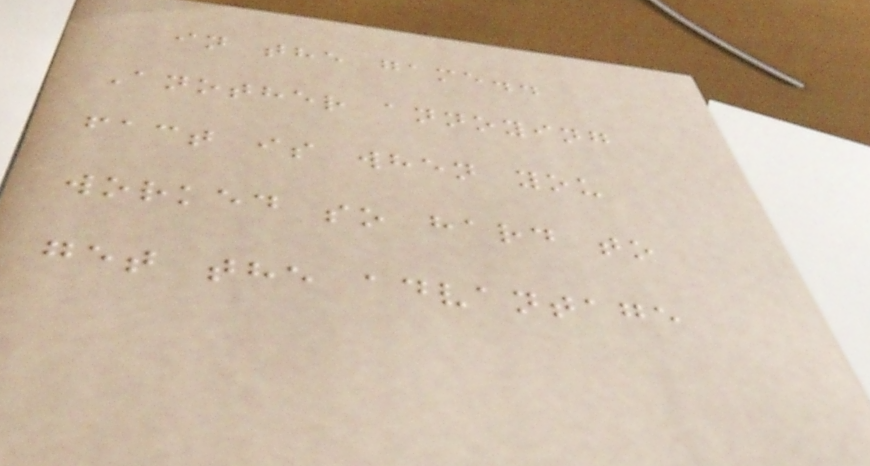in the game..
Another annoying
fact is when you
worked so hard to
get the advantage
